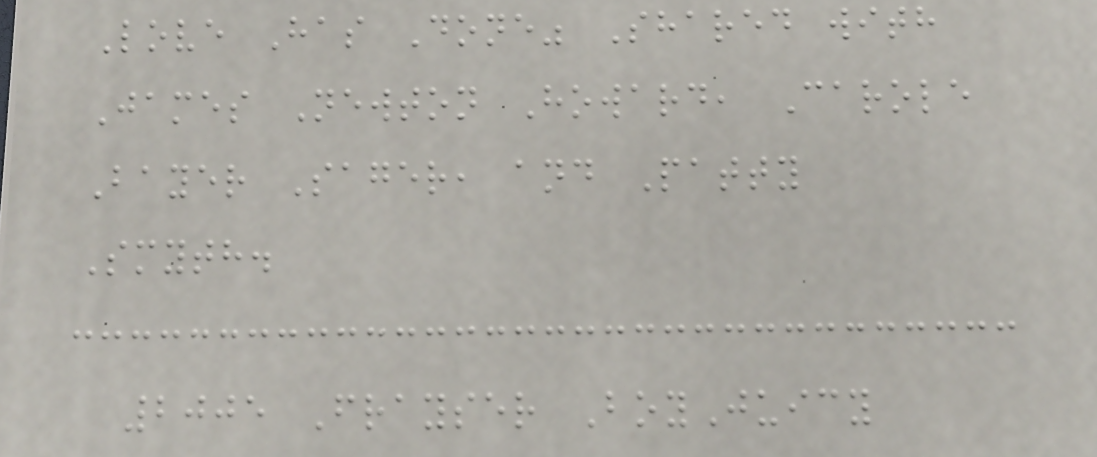Love Has Done" Shared with
James Newton Howard, Carole
Bayer Sager, and Patty
Smyth.
2005 Frayser BoyJuicy
